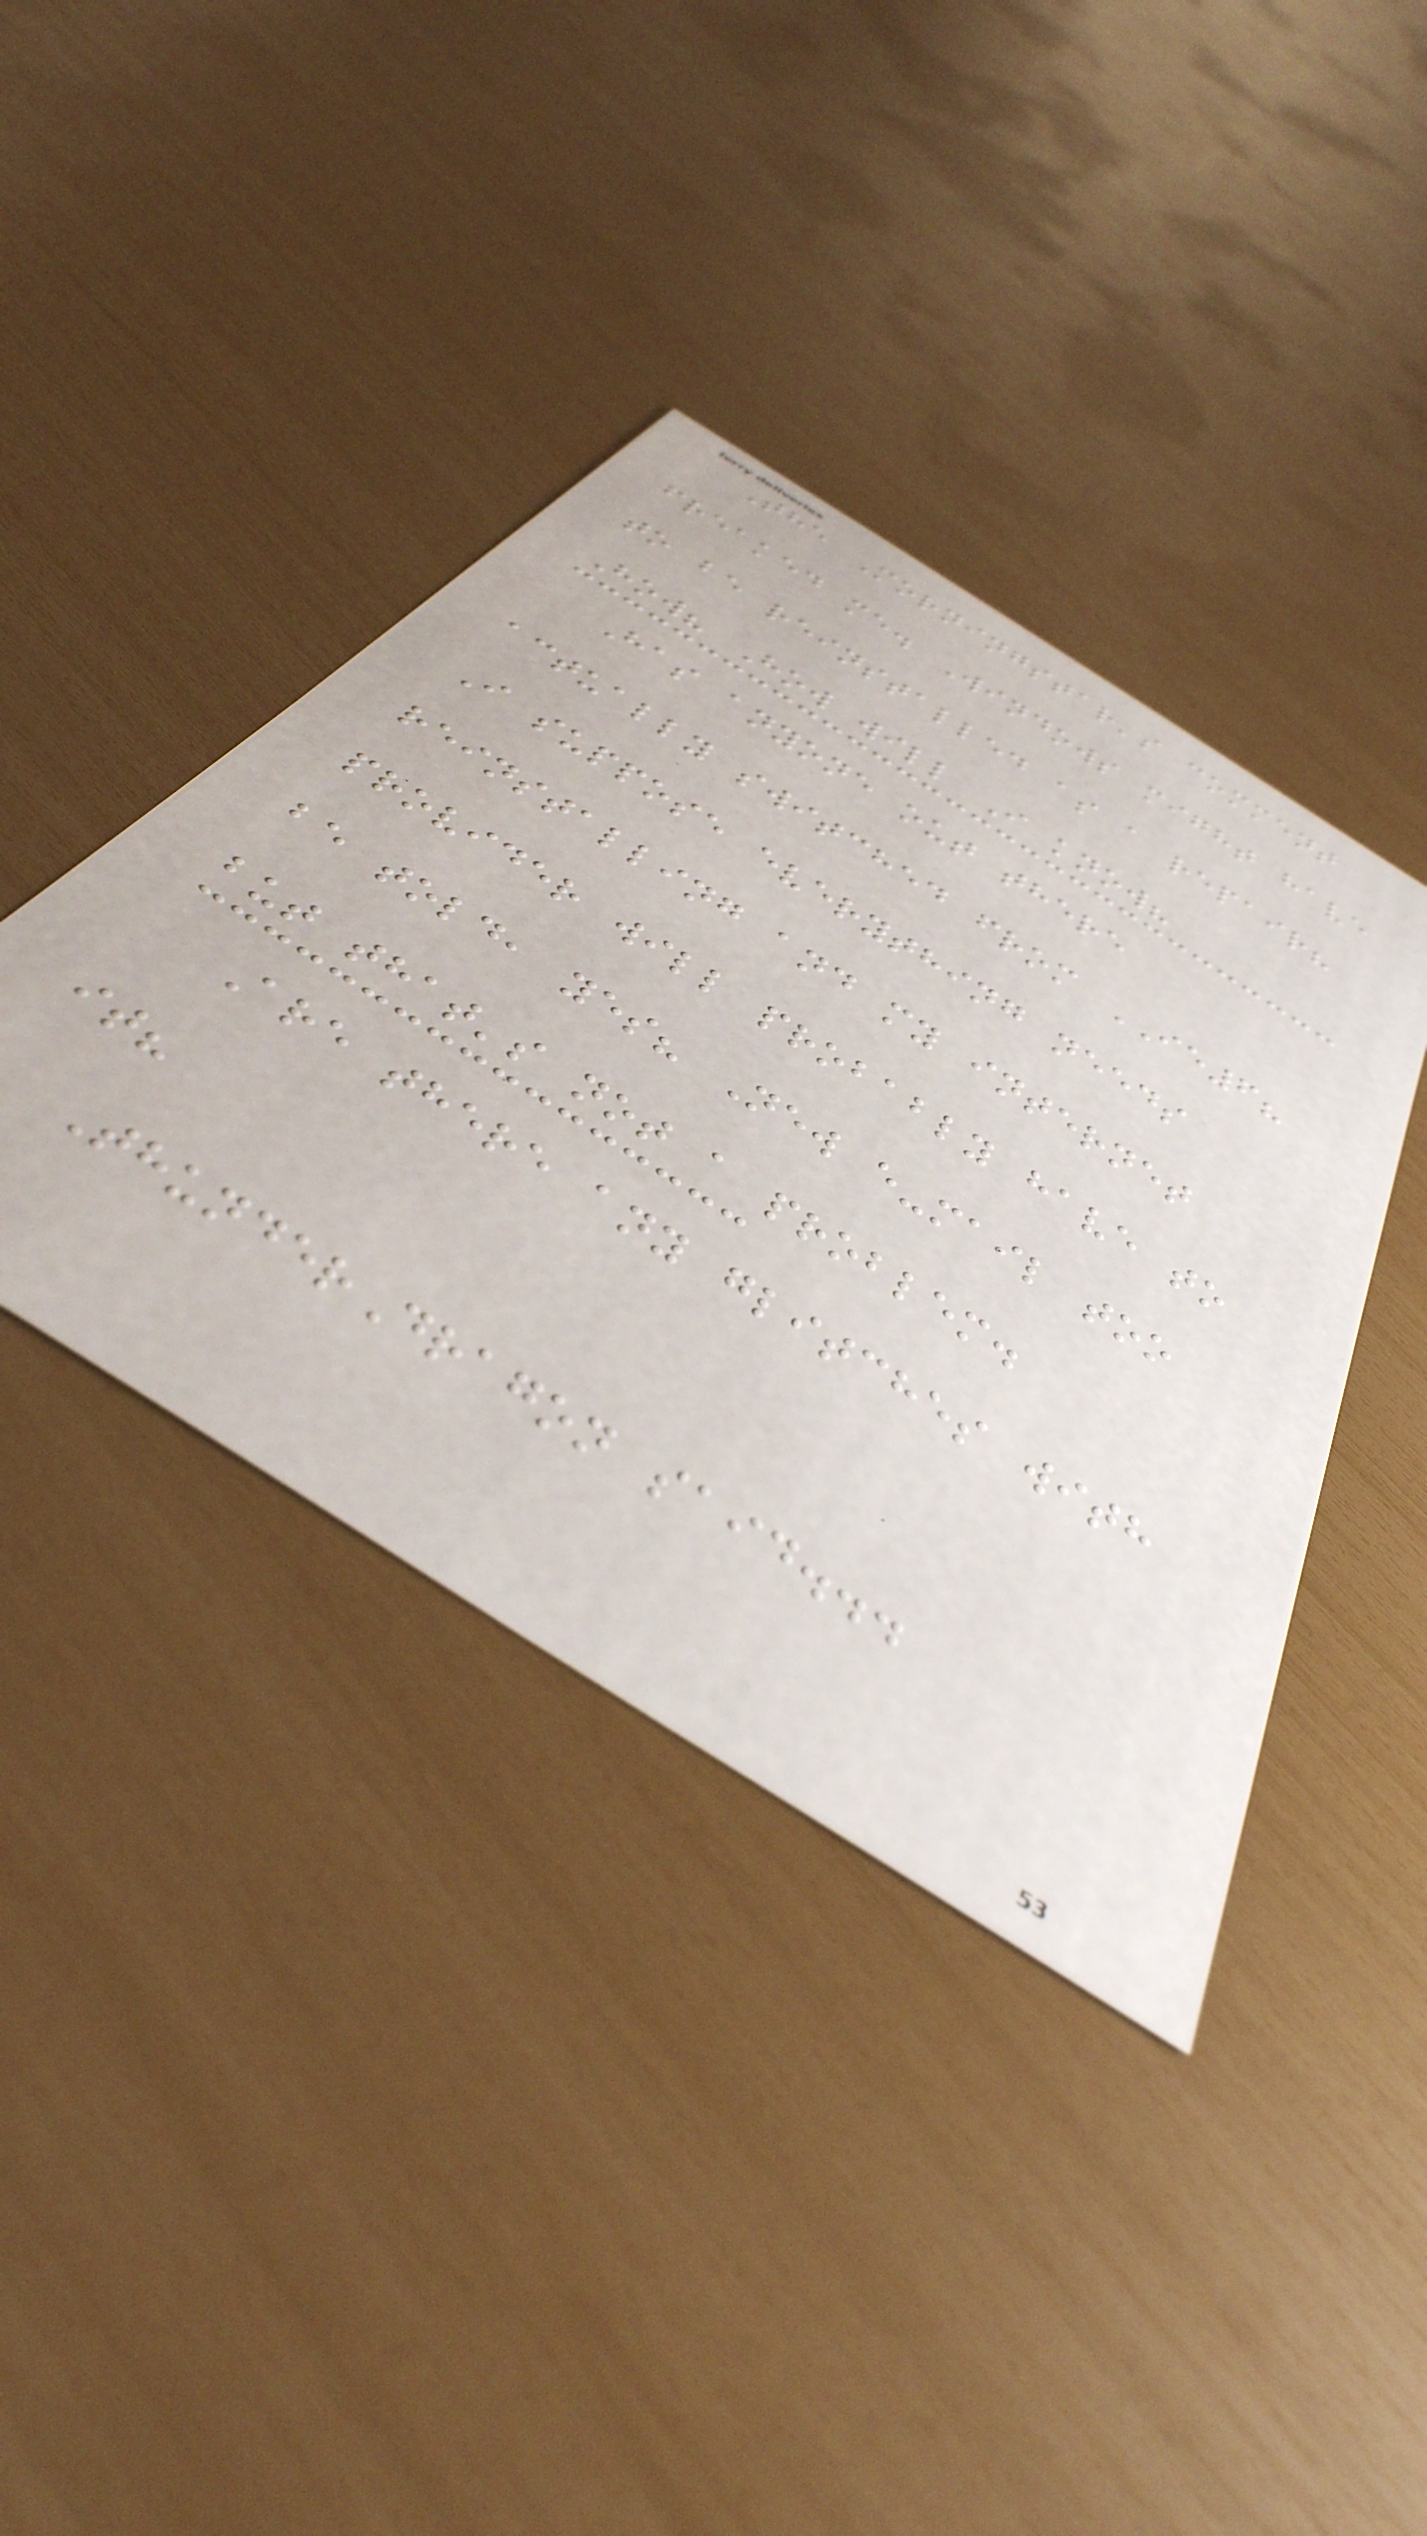The Morningstar's comment
freaked me. Windows might have
to be reinstalled as a repair?
How? How will I know?
Has anyone out there
actually switched from IE6?
I suppose everything needs
reinstalling and my internet
provider will probably have to
be told, yes? New e-mail too
but that's not a problem.
Are there any glitches with
it?
ThunderDragon said...
